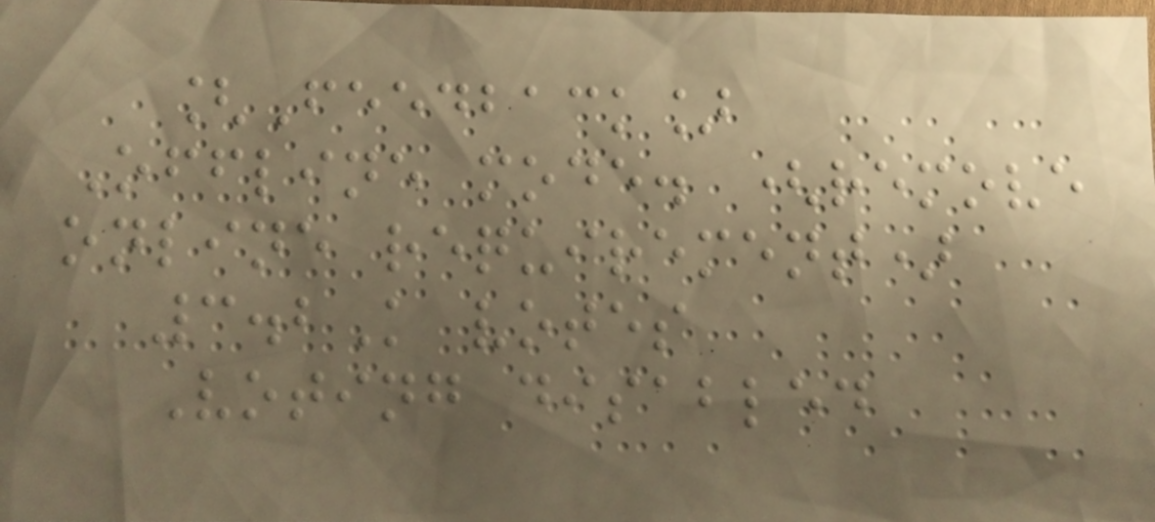[Feedback]
Offline mode. (remove
online requirement)
3.2K votes
Voting disabled
